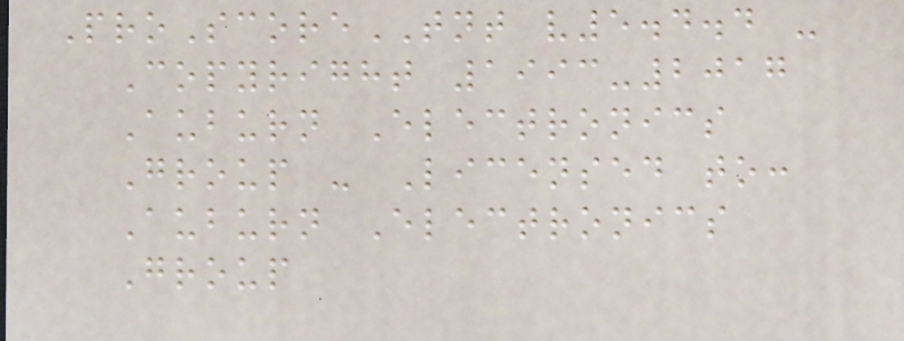ProScoreTNT v5.4.4 -
Copyright 1993-2017
Auburn Electronics
Group - Licensed to:
Auburn Electronics
Group
